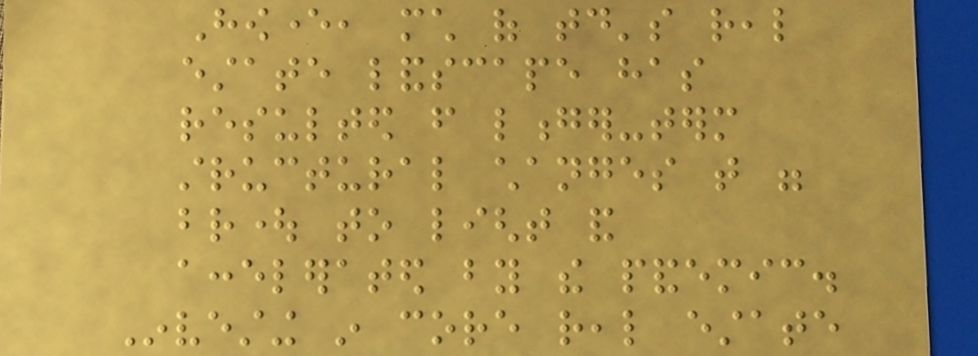However, much of today's real
estate landscape has
resulted from longer-term
structural changes that were
brought to light and
accelerated by the pandemic.
Investing in core real estate
